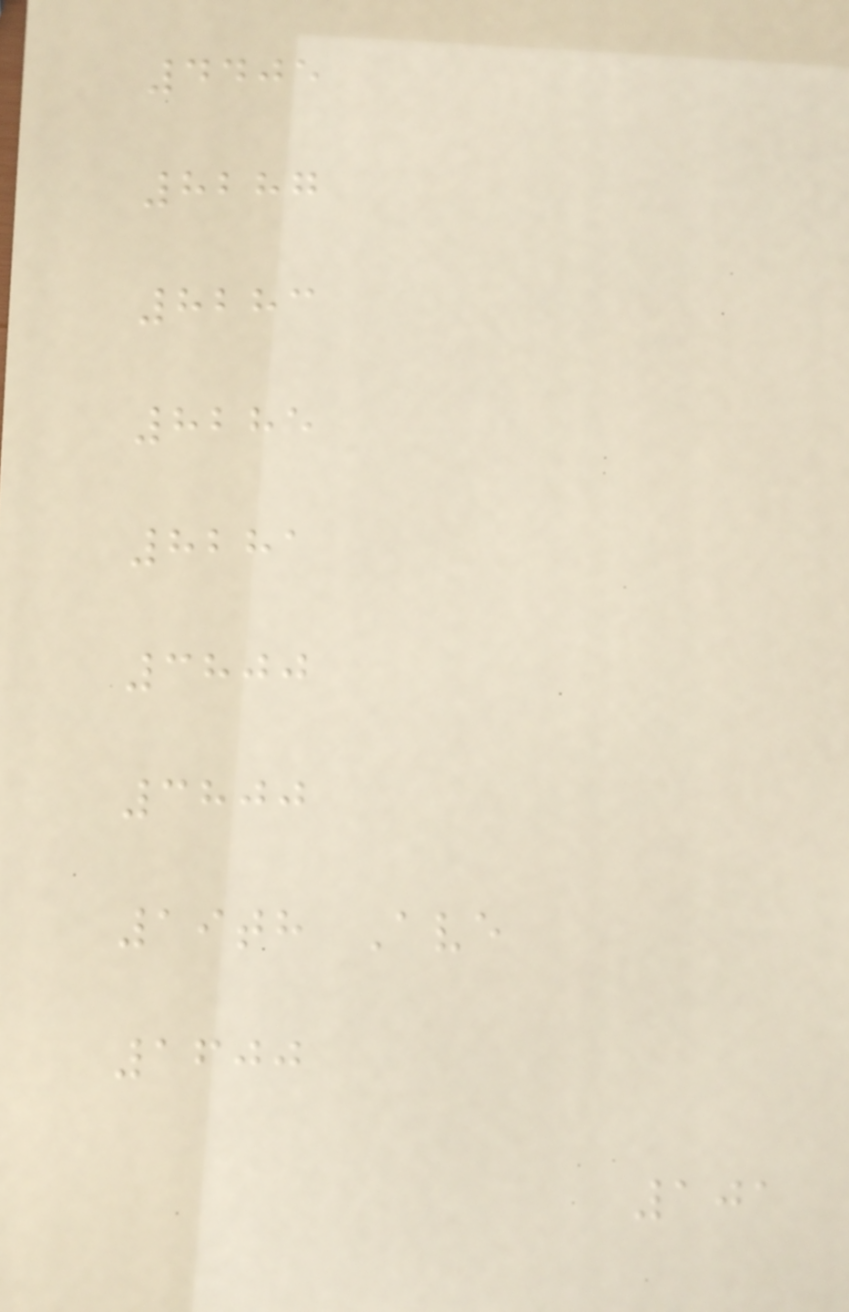4405
8287
8283
8285
8281
3800
3800
19th Ave
1600
101
